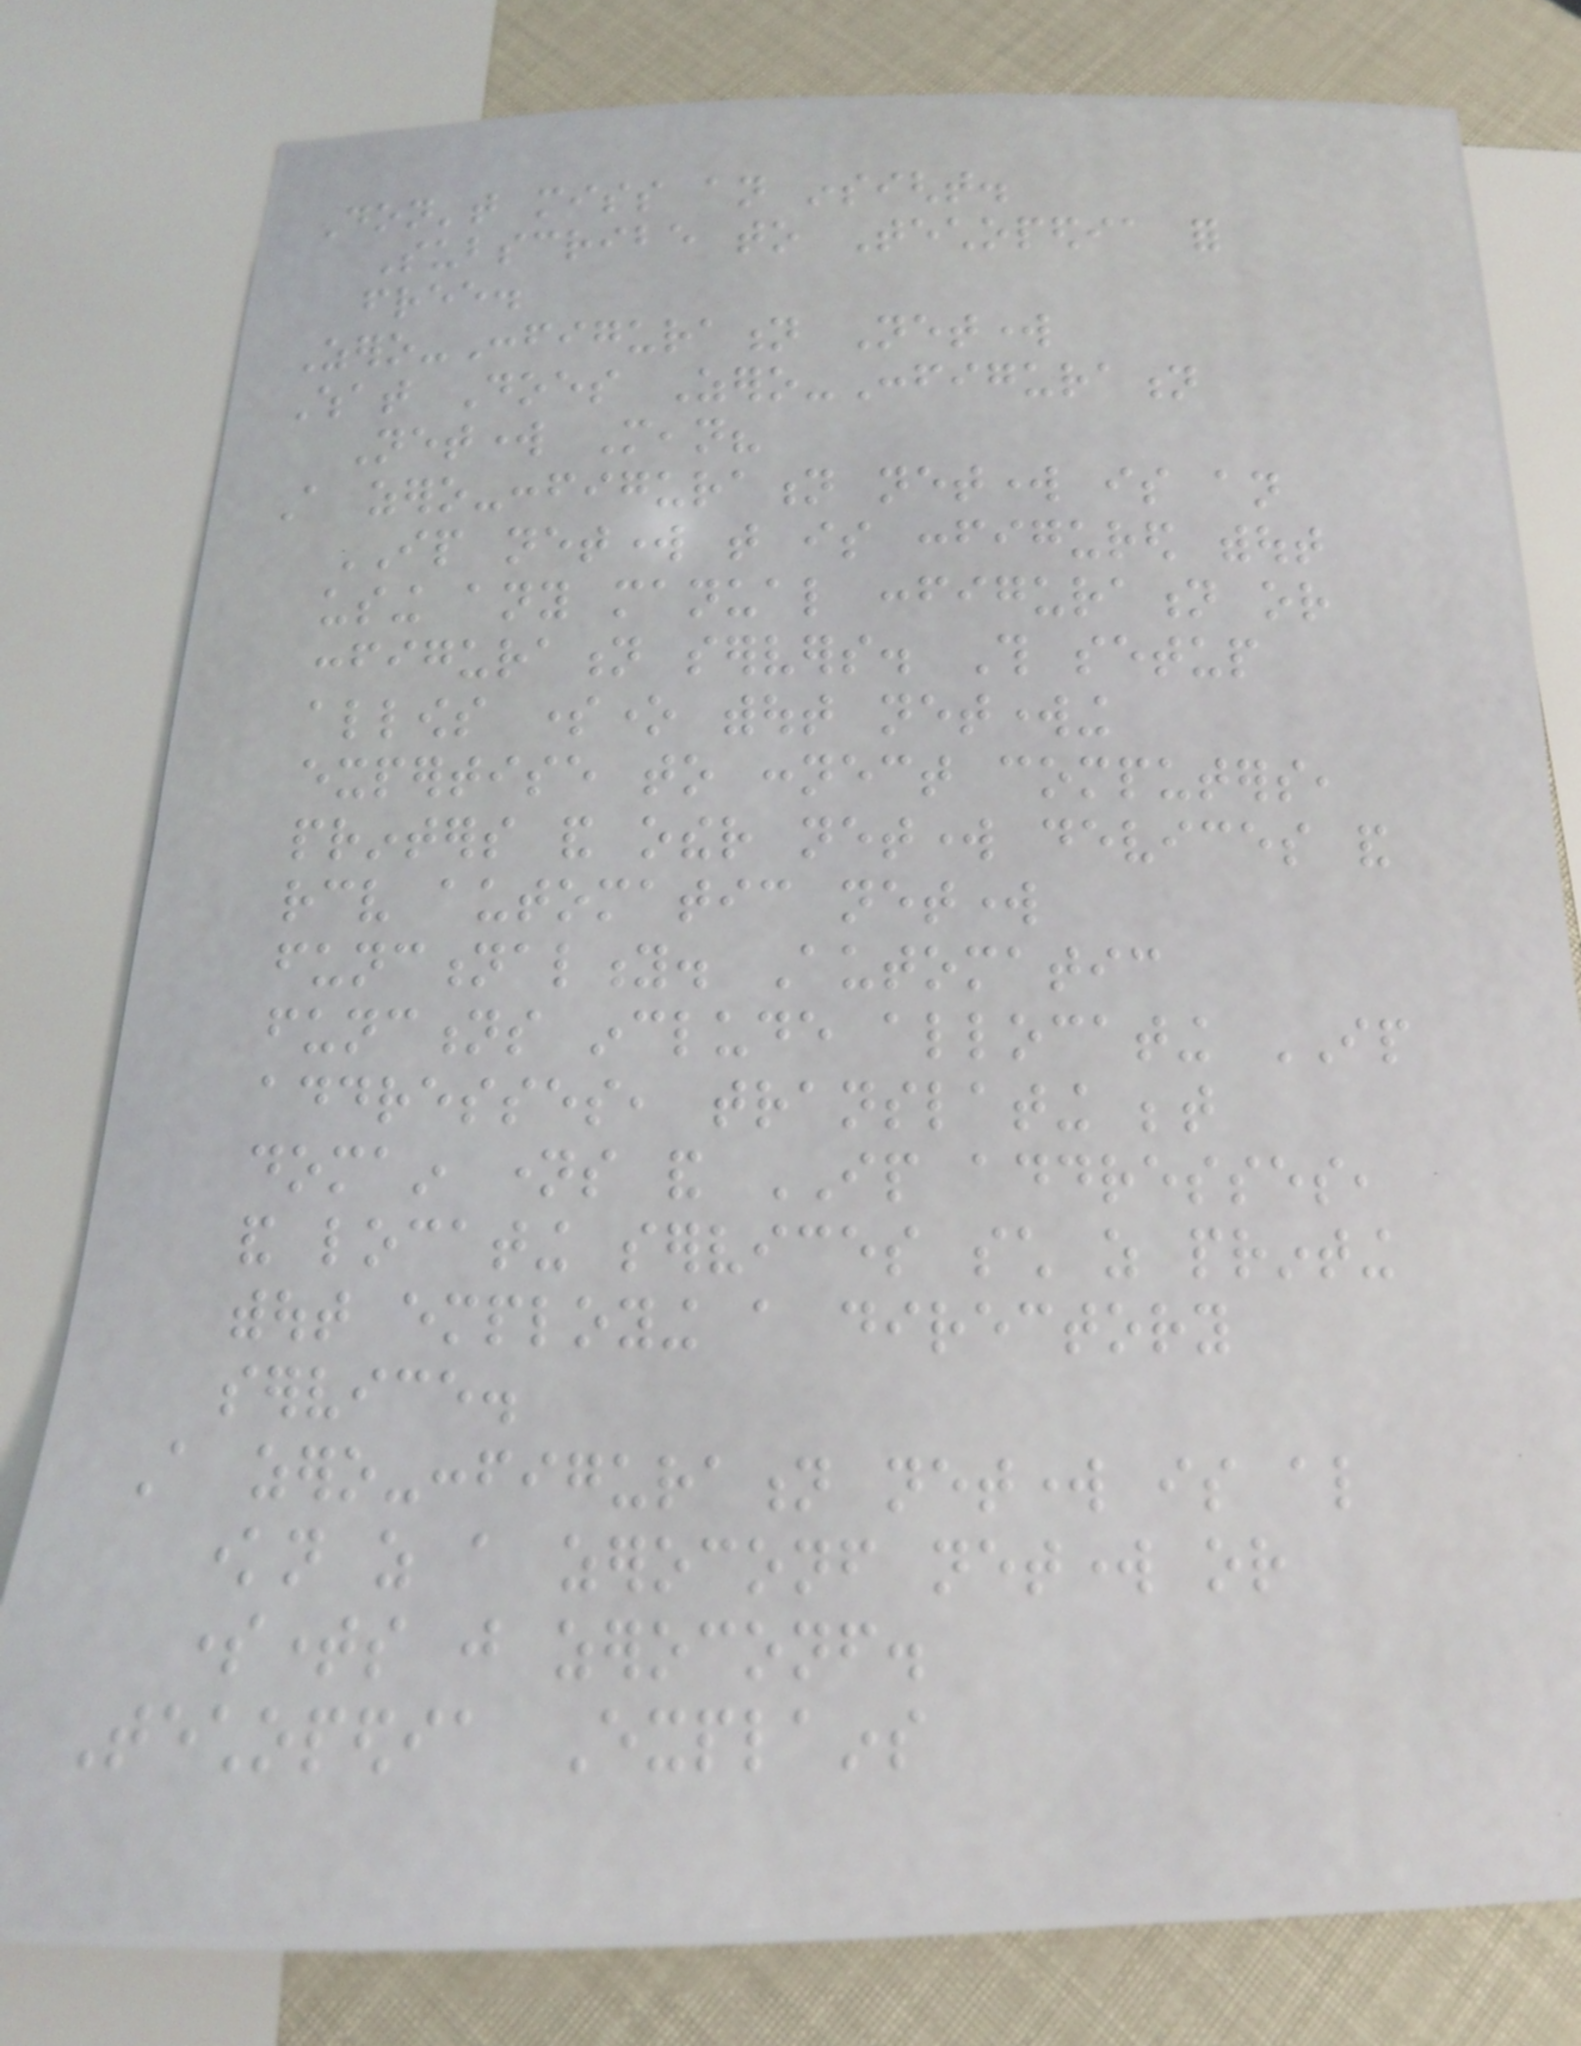Don't miss an insight.
Subscribe to Techopedia for
free.
Zero-Configuration Network
What Does Zero-Configuration
Network Mean?
A zero-configuration network is an
IP network that is configured without
using any manual configuration or
configuration servers. This setup
allows someone without networking
expertise to connect computers,
printers and other network devices and
receive automatic network
functionality. Automatic
functions include allocating IP
addresses, translating between
domain names and IP addresses,
and locating services such as printing
without employing a directory
service.
A zero-configuration network is also
known as a zeroconf network or
sometimes just zeroconf.
Techopedia Explains
